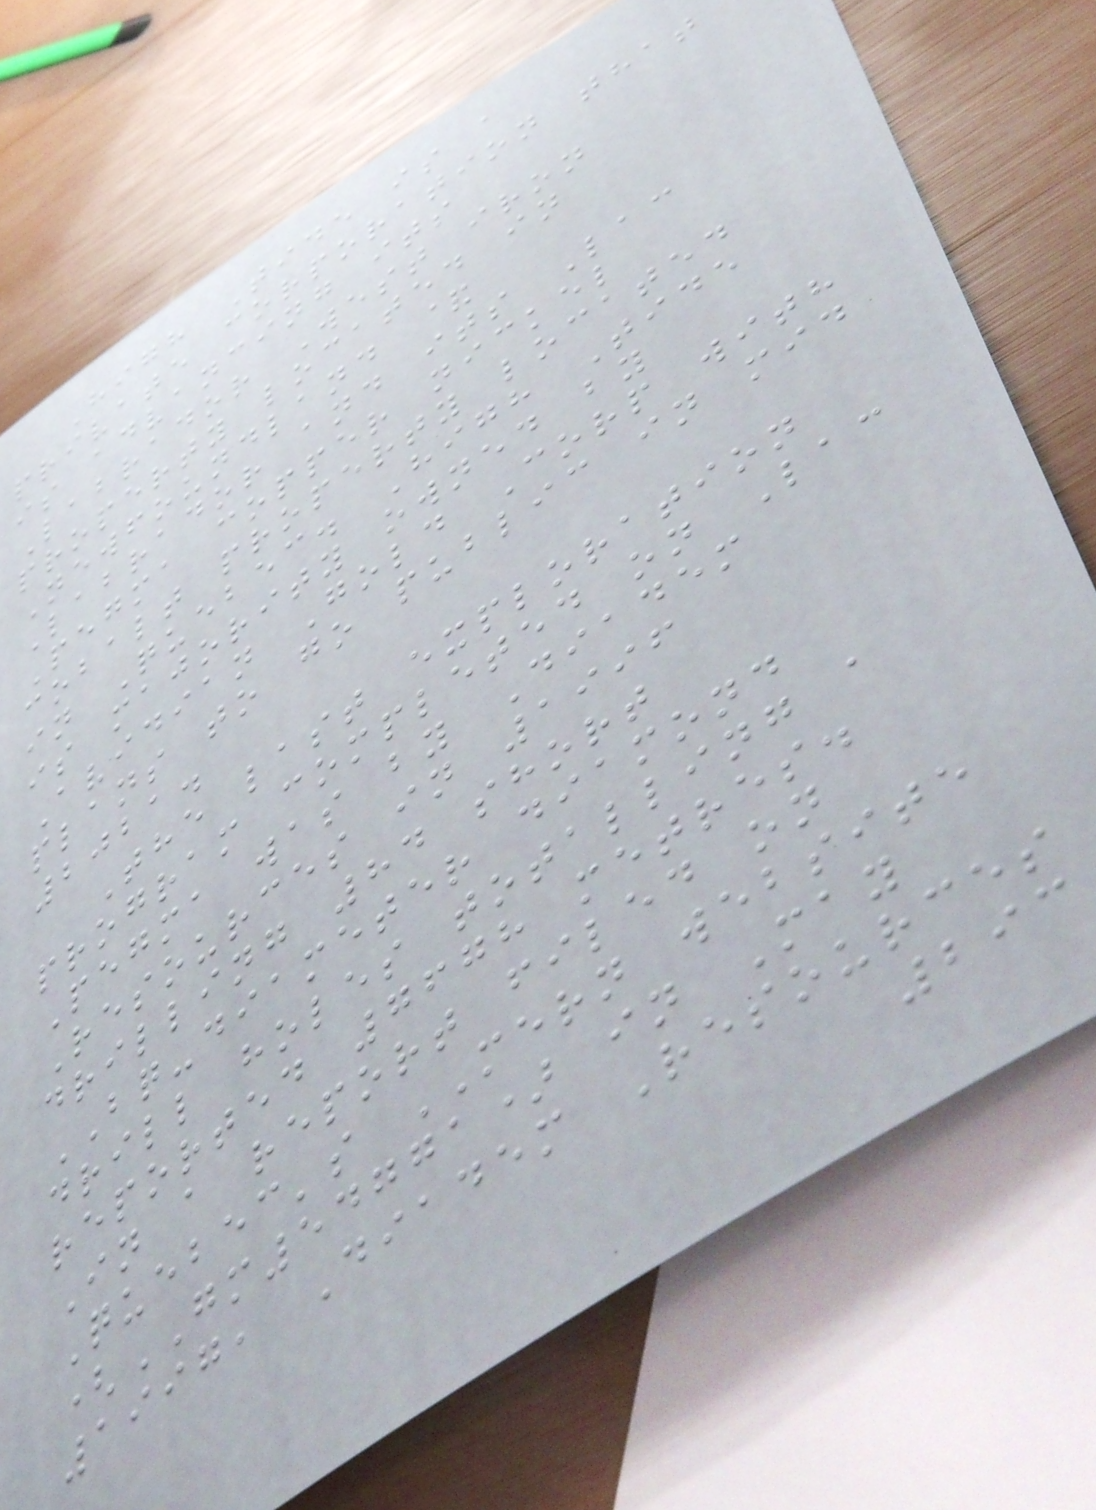High Tide is a
private corporation that
is advancing its
Labrador West iron
property located in
Newfoundland &
Labrador and its Lac
Pegma copper nickel
cobalt property located
in Quebec. High Tide
is majority owned by
Avidian Gold Corp with
plans to go public in mid
2021.
The last exploration
program completed on Lac
Pegma was by Diadem
Resources in 1996
drilling 84 short
BQ-diameter diamond
drill holes totalling a
reported 7678 metres.
In a report filed on
Quebec's MERN website
(GM54771) in May
1997, Diadem Resources
293
